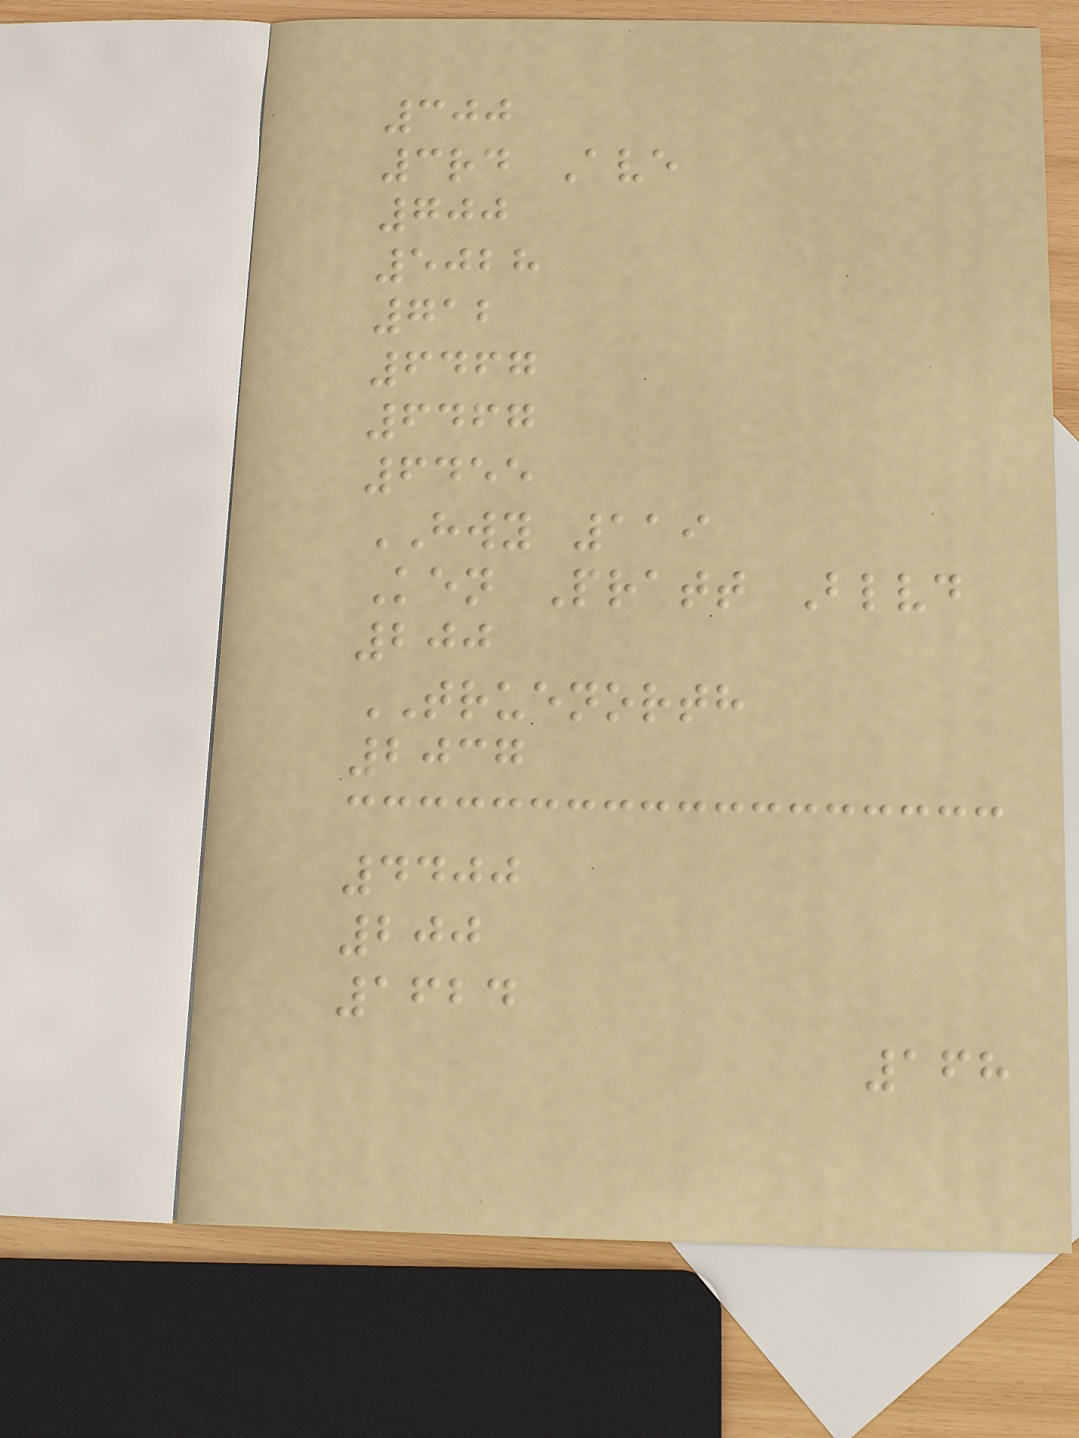300
3rd Ave
700
5028
712
6467
6467
6455
HWY 119
Ken Pratt Blvd
200
TRUENORTH
2037
4400
200
1624
168
